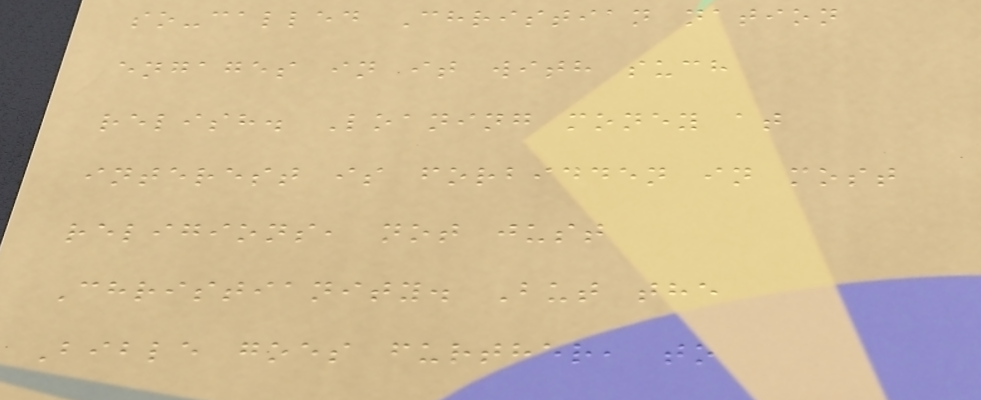so-called Christian nation
engages in it with such
relish. Loaning money at
interest is forbidden in most
religions, not just
Christianity. But the
Bible goes further, to
